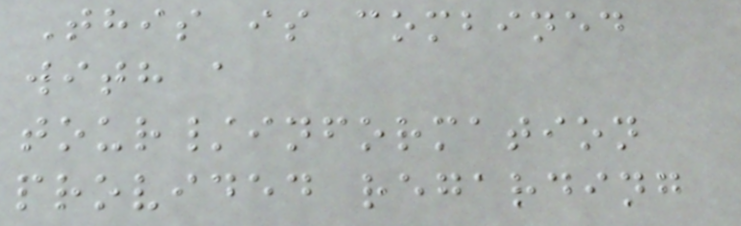This is combined
with a
tour/information
provided regarding
